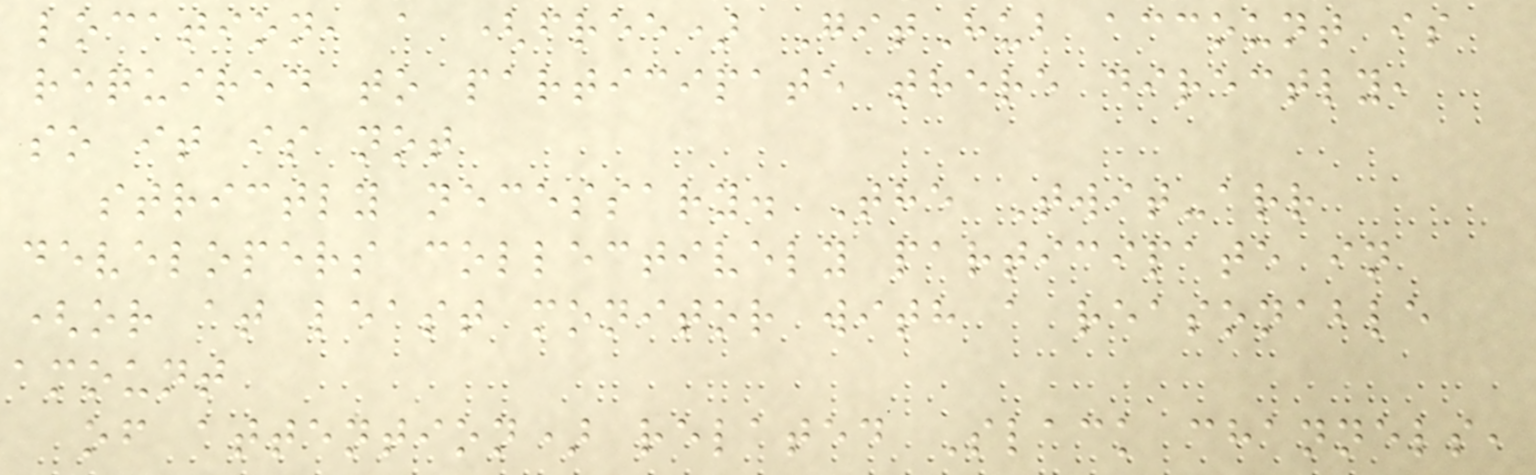location, a (free) GitHub account is
required to participate there directly,
so it is not
strictly necessary. The Twit-arr
developers collectively participate in
(or at least monitor with a reasonable
amount
of attention) related Slack channels,
